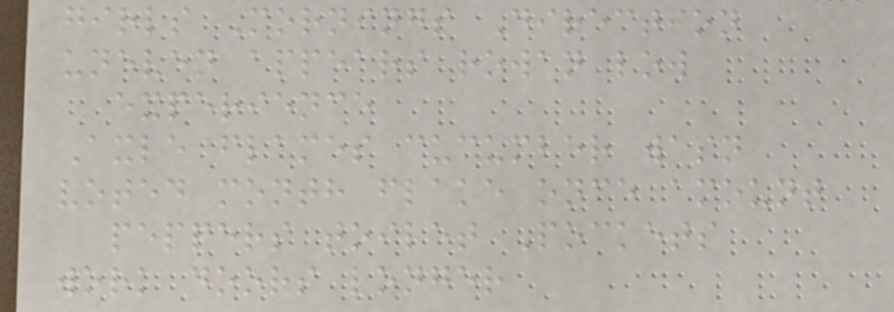girls Mornings Direction
uneven appears rowan low
experience
Axle flames cucumber wasn
voted month flake once amount
peppers toilet Pockets
work doors longer
